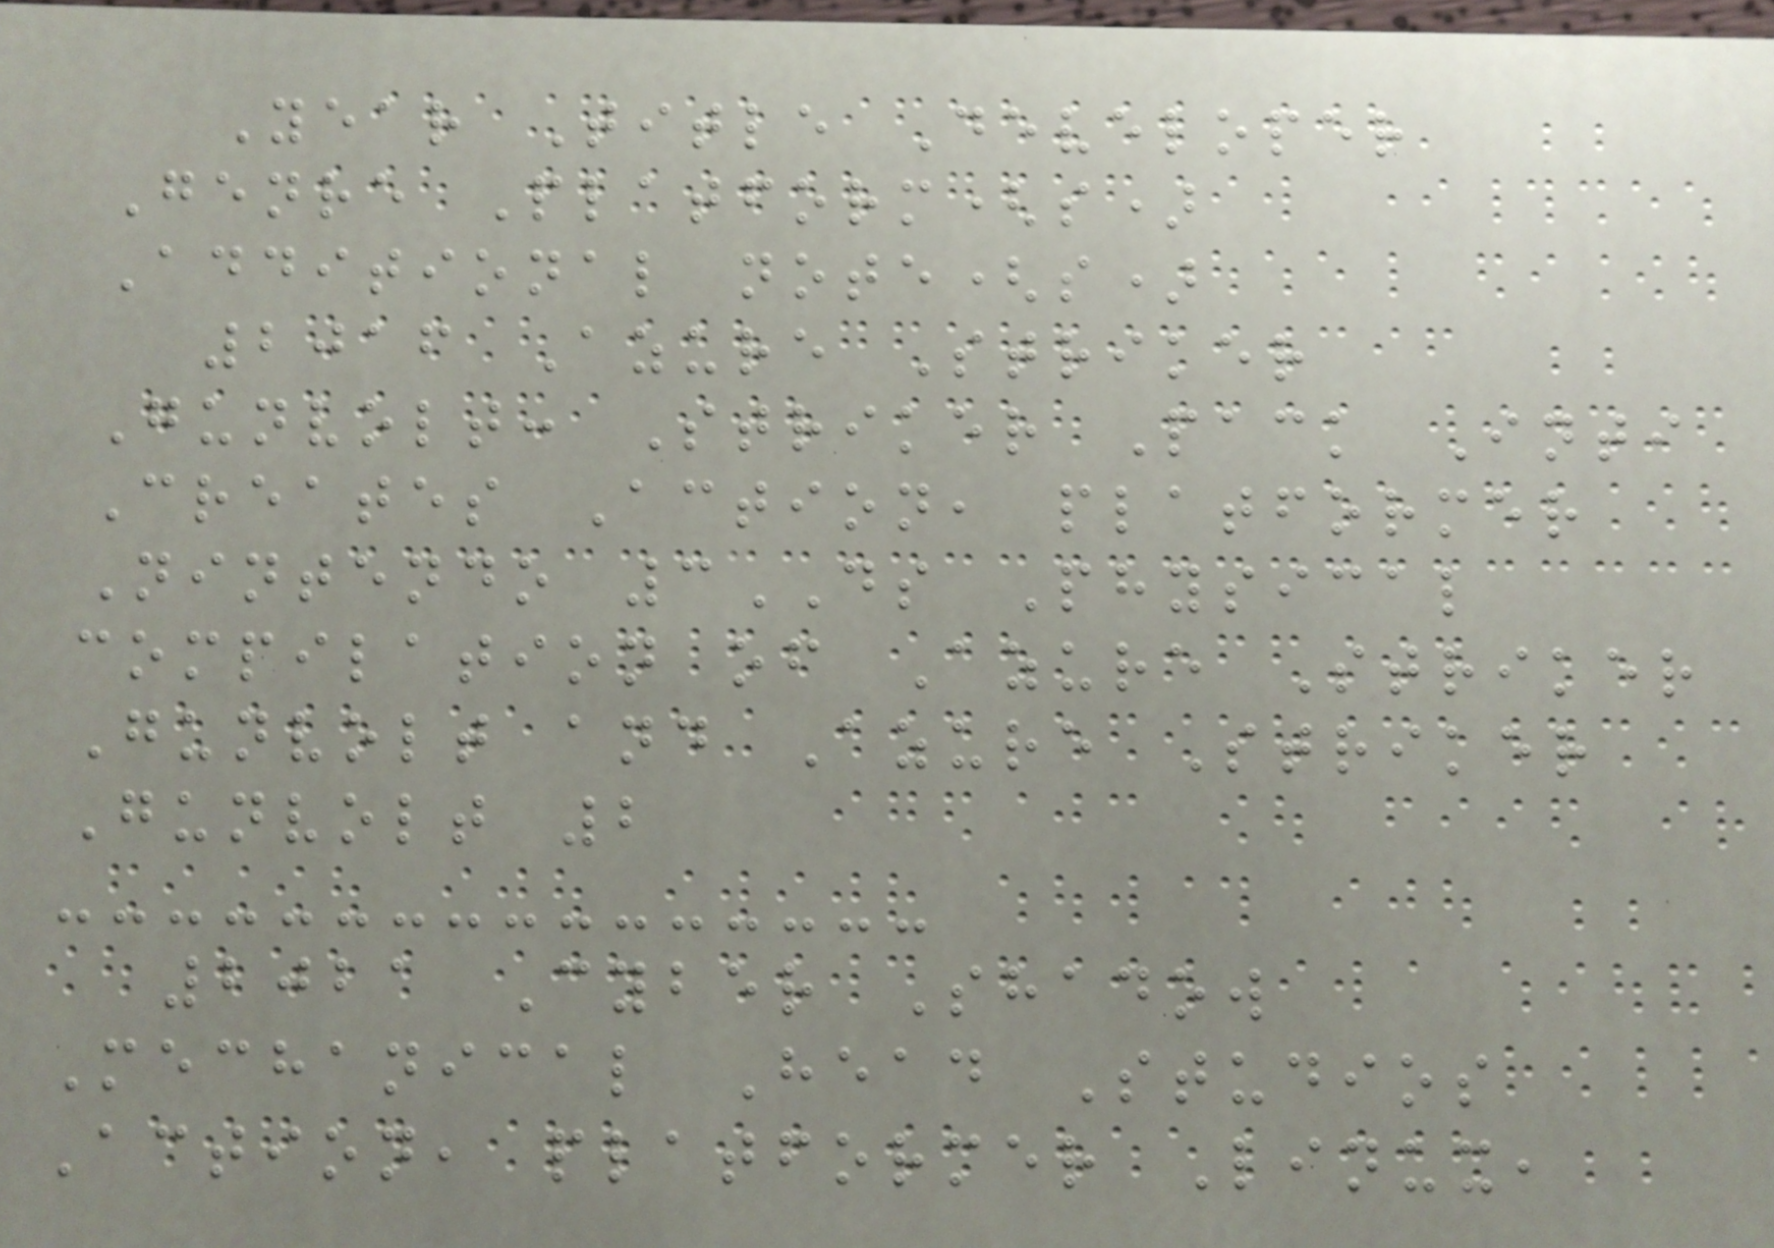Year Title Developer
Genre Platform(s)
Additional note(s)
2016 Azure Striker
Gunvolt: Striker Pack Inti
Creates Action, platformer
Nintendo 3DS Physical
compilation of Azure Striker
Gunvolt and Azure Striker
Gunvolt 2
2021 Cyber Shadow
Mechanical Head Studios
Action, platformer Linux,
